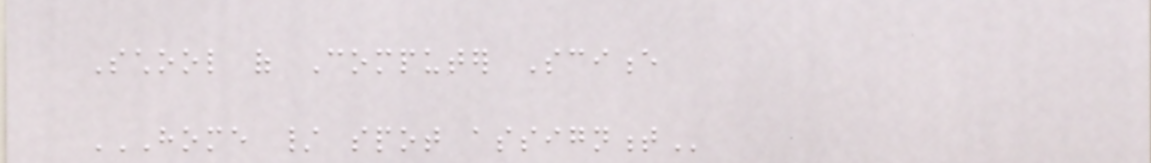School of Computer Science
HOME / SPOT ASSIGNMENT
